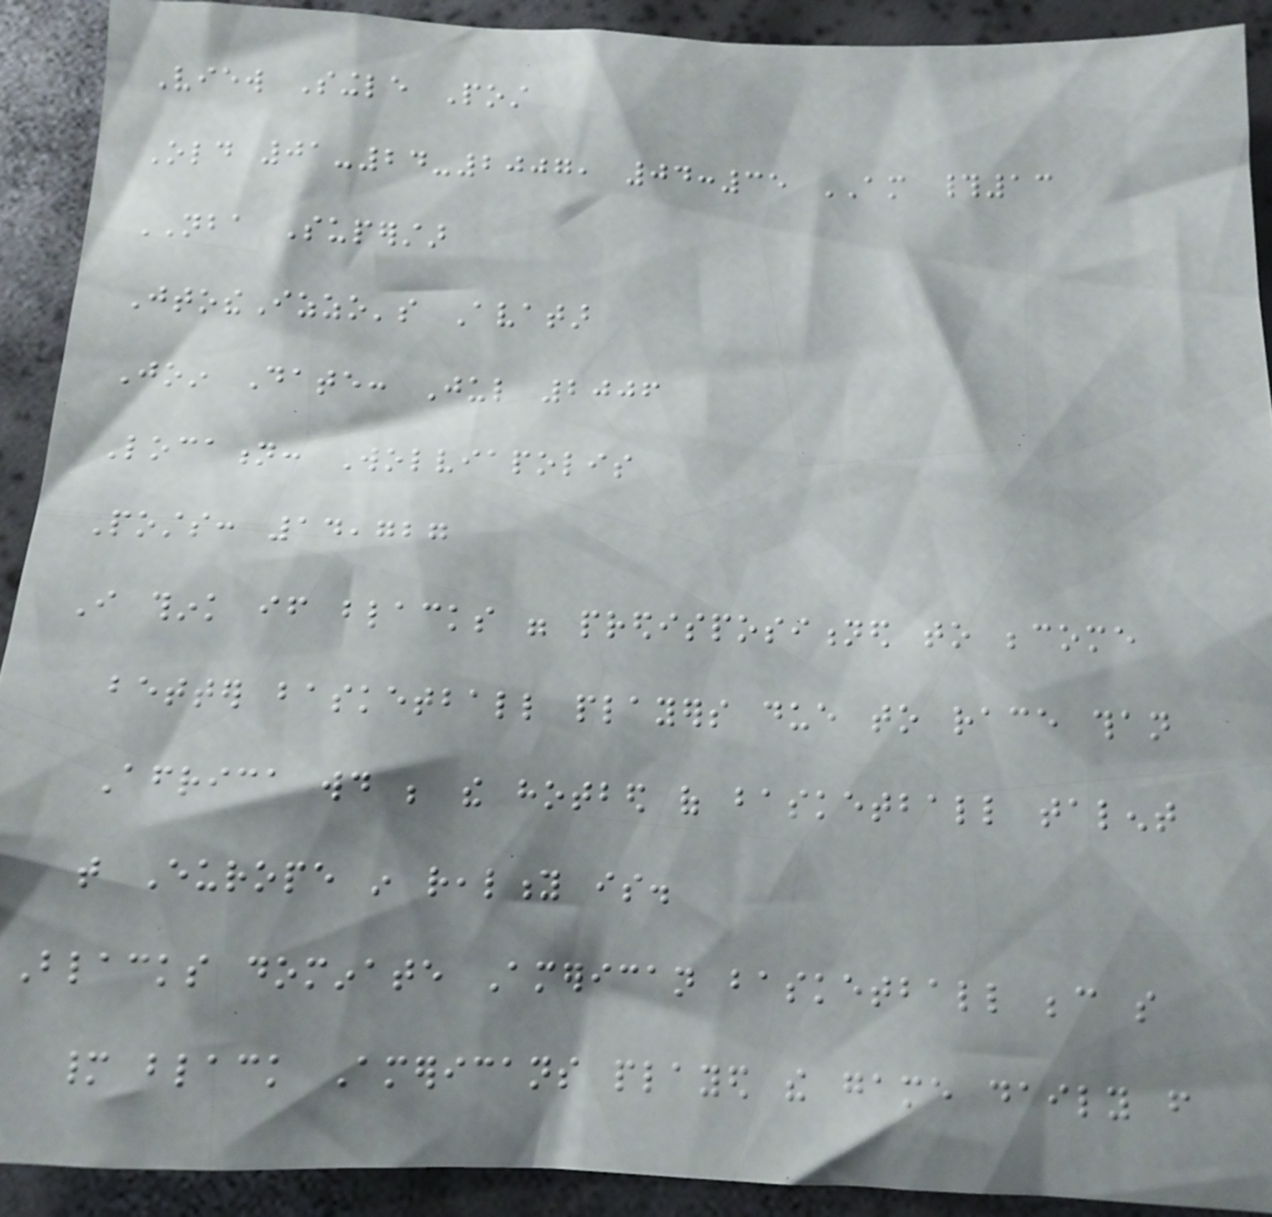View Single Post
Old 01-24-2007, 04:35 AM #13
NBA Superstar
JtotheIzzo's Avatar
Join Date: Jul 2006
Location: Wolviapolis
Posts: 14,727
I think if blacks were predispositioned to become
better basketball players due to race than
Africa would be the hotbed of basketball talent
that Europe in reality is.
Blacks dominate American basketball because so
many black Americans played the game daily from
